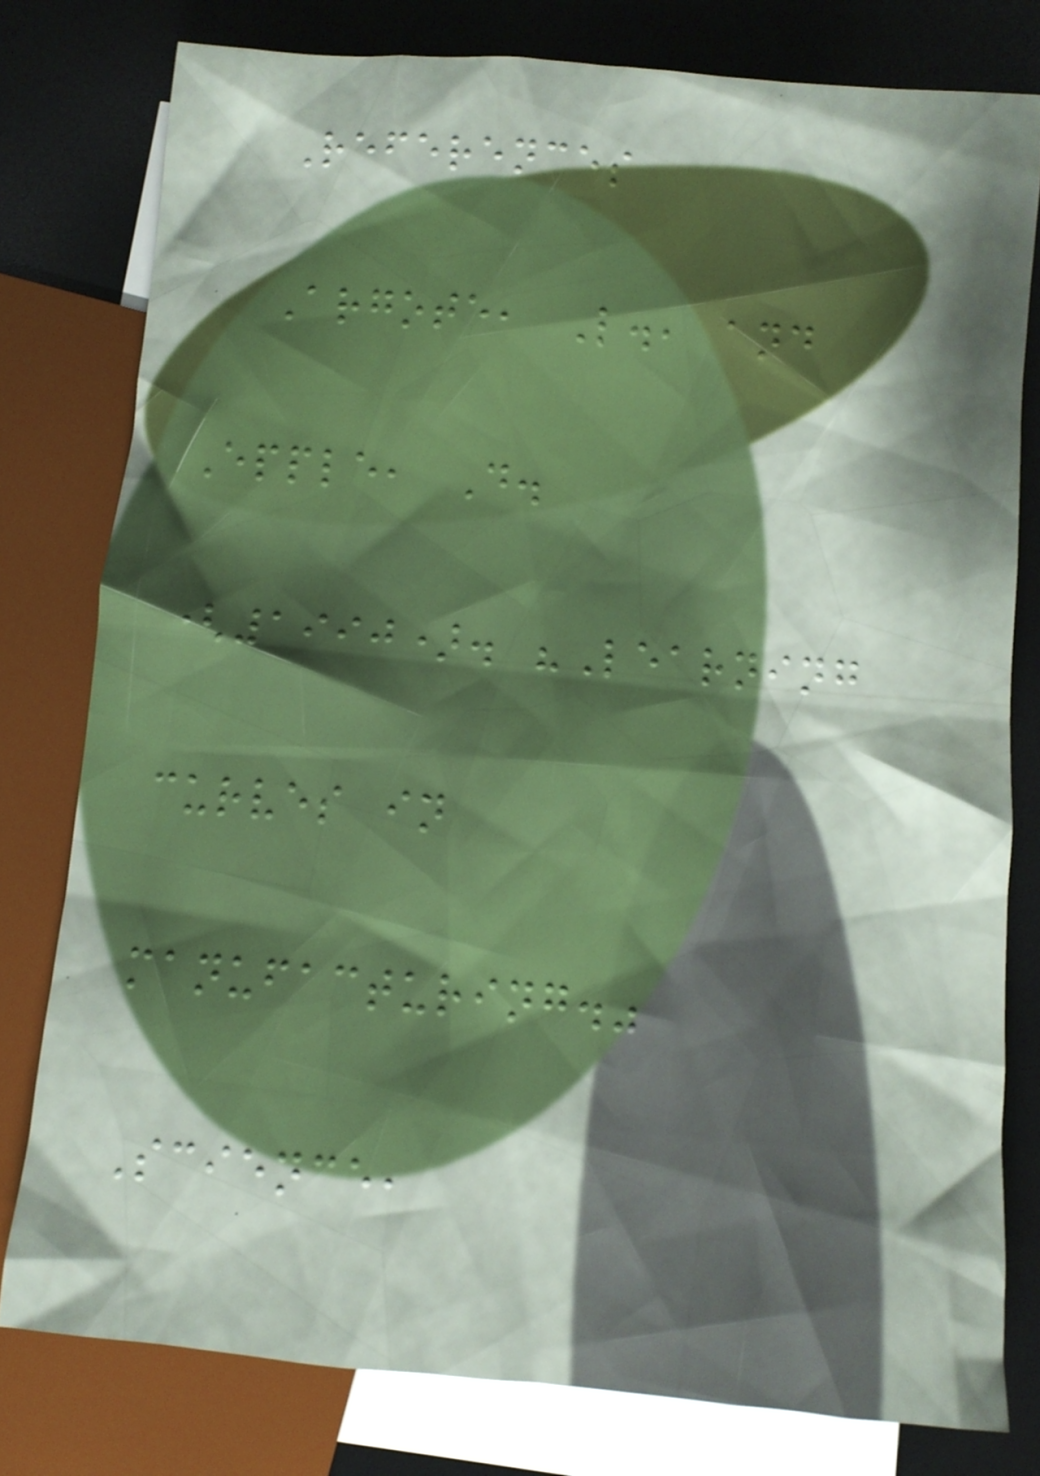References
Argote, L., and
Epple, D.
(1990). "Learning
curves in
manufacturing."
Science,
